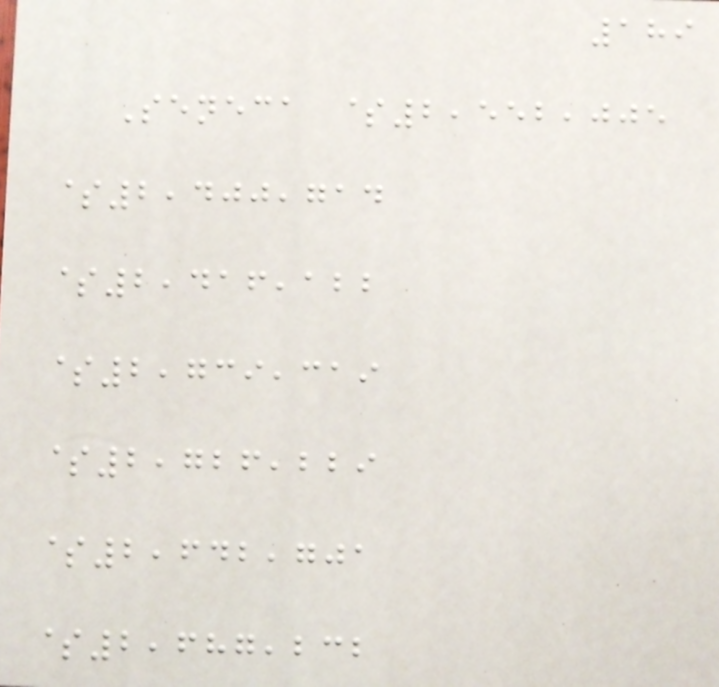189
Seneca $2,552,005
$2,400,714
$2,416,122
$2,739,319
$2,726,229
$2,642,701
$2,687,232
